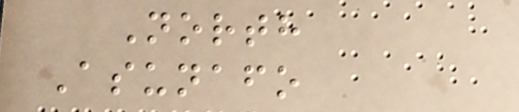North
Asunafo
